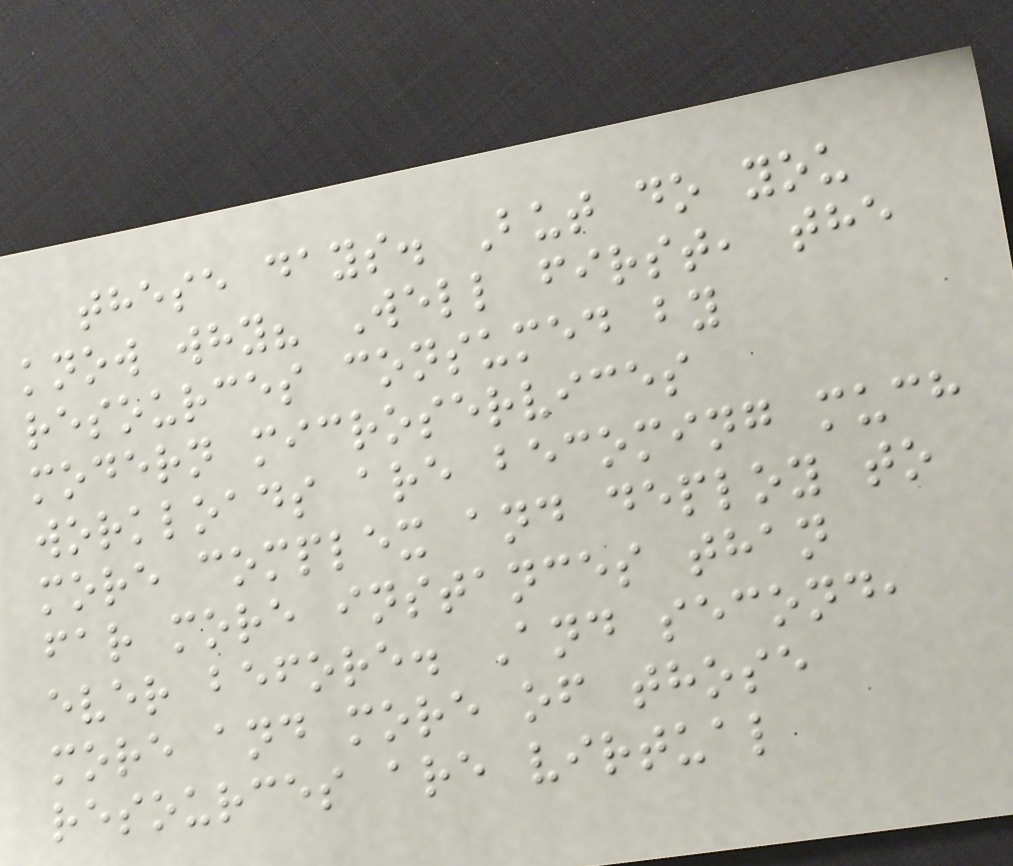these days. But do you
know why? Well first, the
resources consumed by
modern microservices
workloads are becoming much
more complex and deploy to
far more instances than
ever before. And second,
more and more of those
resources are virtual
